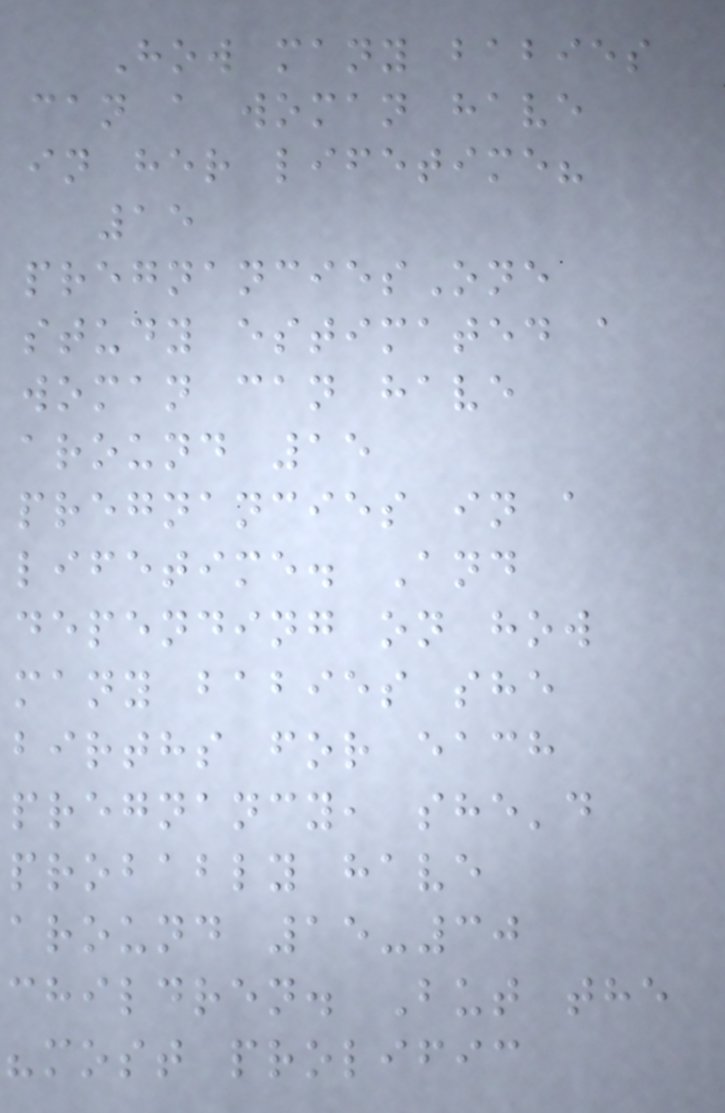How many babies
can a woman have
in her lifetime?
15
pregnanciesOne
study estimated a
woman can have
around 15
pregnancies in a
lifetime. And
depending on how
many babies she
births for each
pregnancy, she'd
probably have
around 15-30
children. But the
"most prolific
